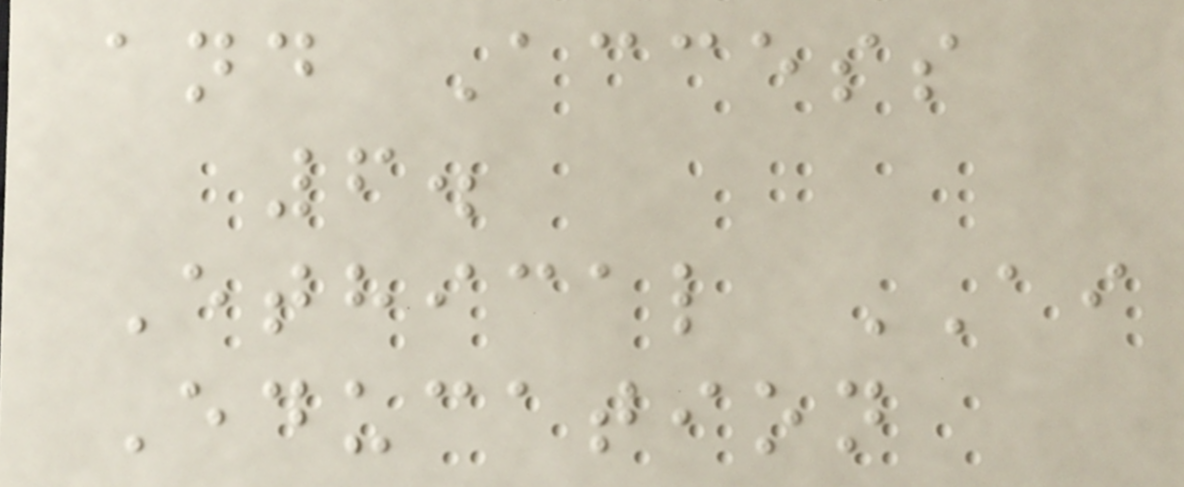and Access
6.
Ethical AI
Education
